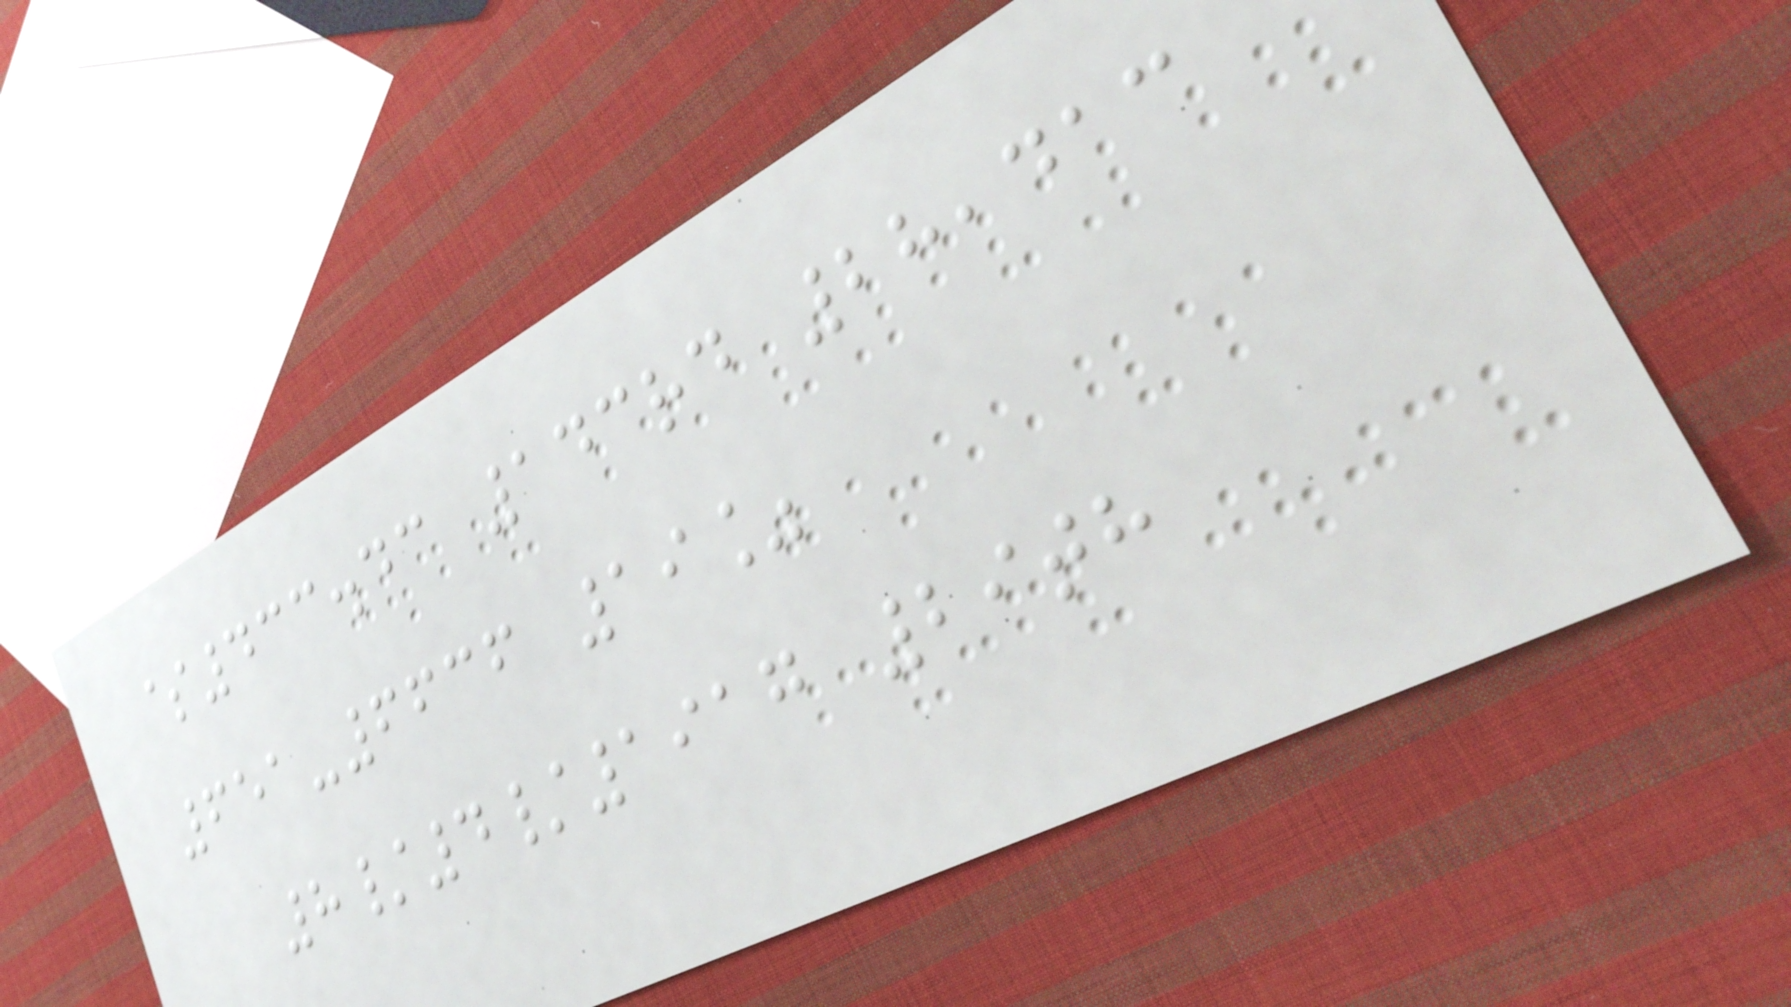$433.43 143rd 28,413
651-6636 19%
8/4/1917 29th
